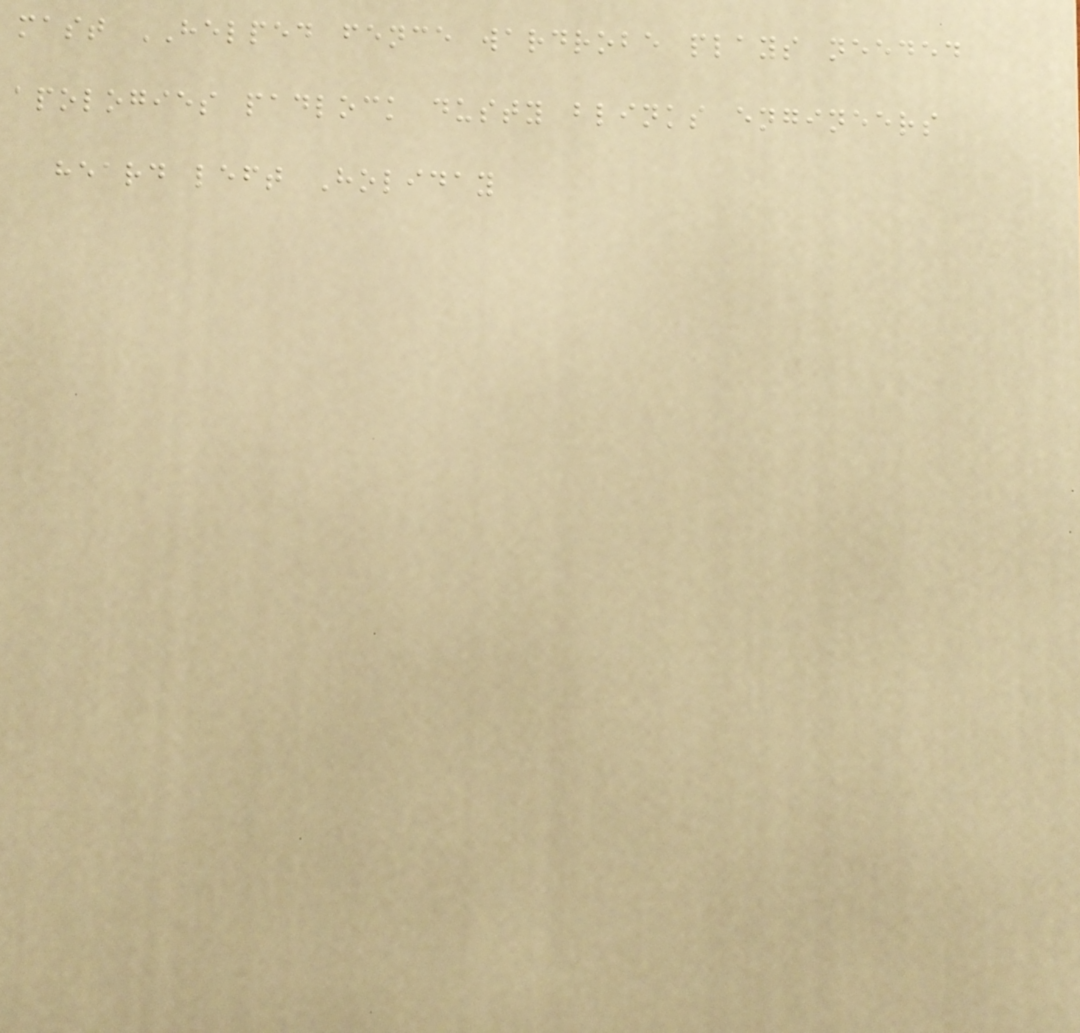mast HELPED fence wardrobe plays needed
apologies padlock dusty blinks engineers
heard left Holiday
